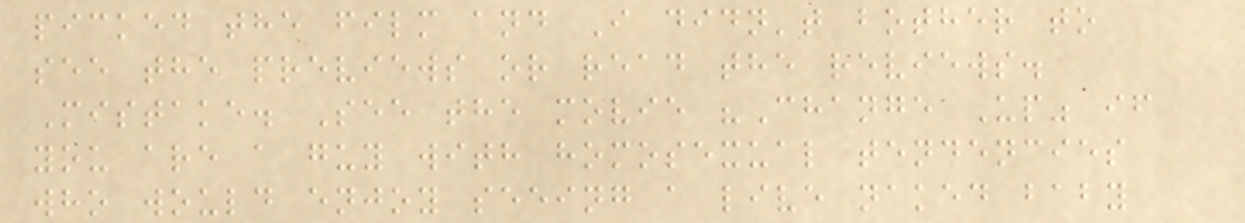picked the film and I didn't bother to
see the previews or read the reviews.
Mistake. See the movie "Change Up" if
you are a guy with homosexual tendencies
who would enjoy seeing a live naked baby
